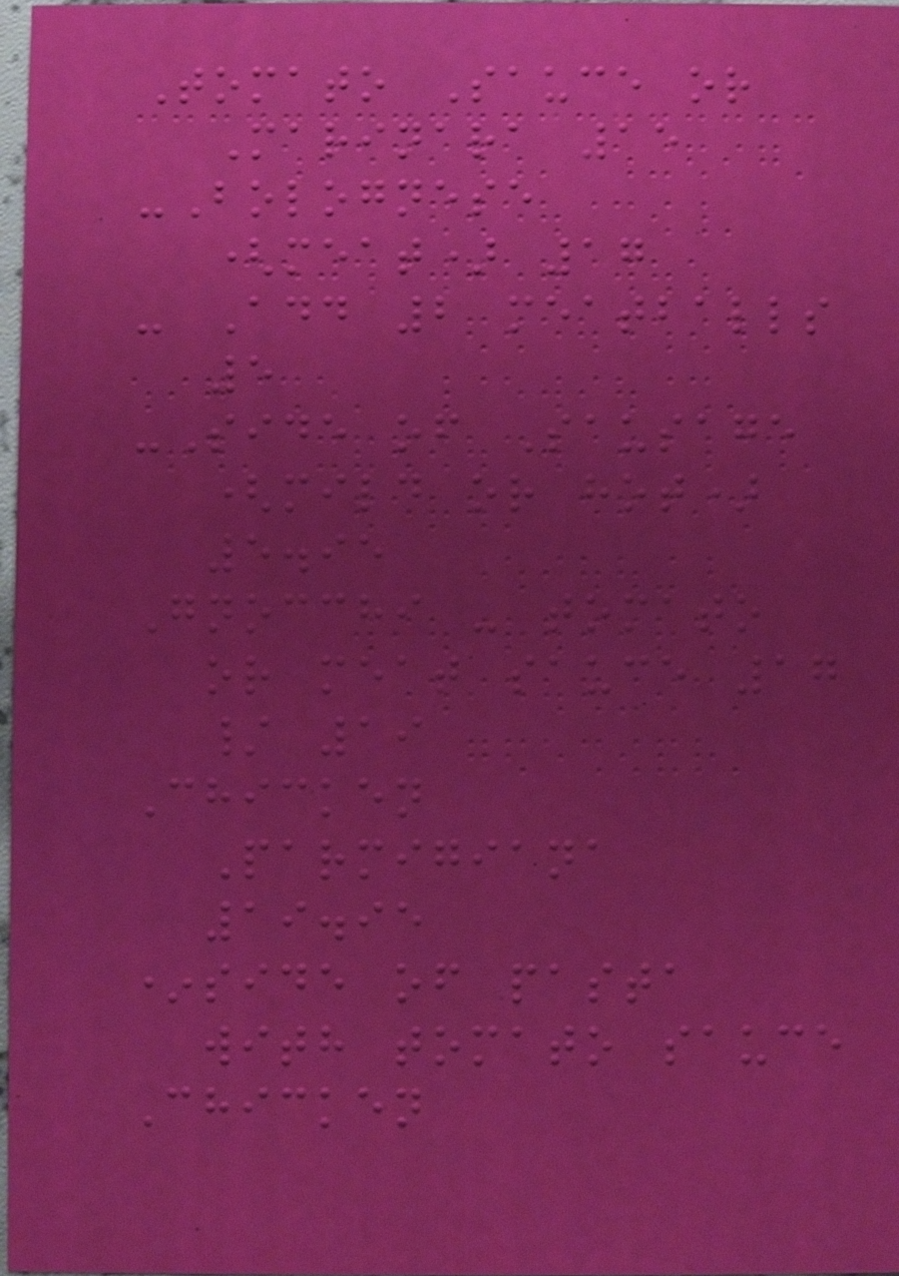Tomato Sauce or
Marinara 15
-Bolognese
(meat) 17
- Add 2 meatballs
5
-Side of Sausage
(mild or hot)
5.95
Gnocchi - tomato
or meat sauce 17
/ 19
Chicken
Parmigiana
19.95
*side of pasta
with tomato sauce
Chicken
